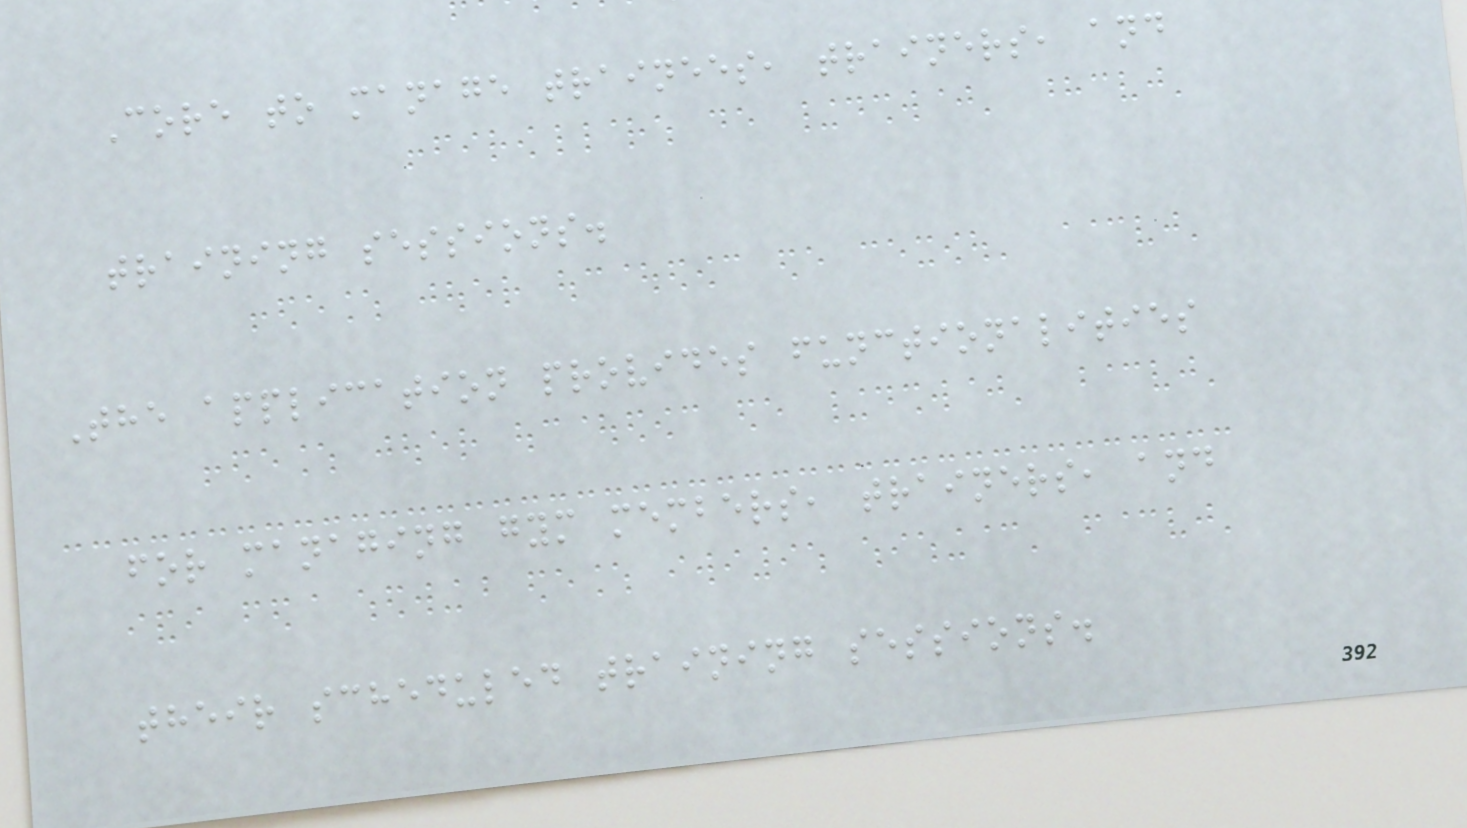Core to manage trainees, trainers, and
training sessions.
The application provides functionalities
for managing gym members, trainers, and
their scheduled training sessions.
